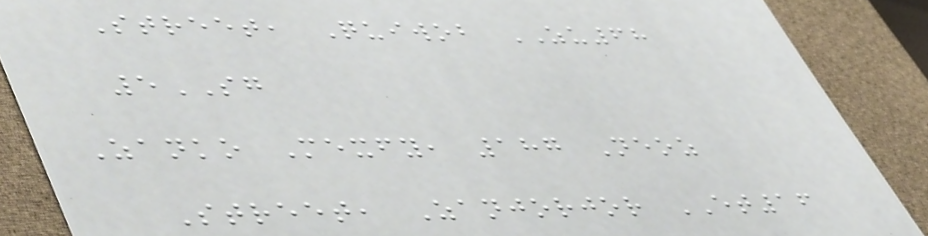Street, Quiwob ZU68
5SG
Zanko Mexfy, 187 Neoz
Street, Zanjorjor ET16
